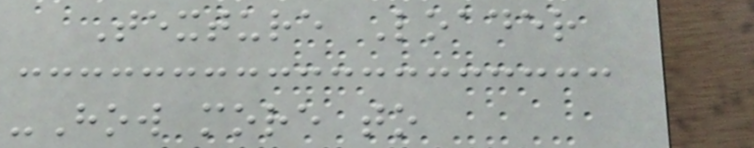Texture Loader
-How more to
